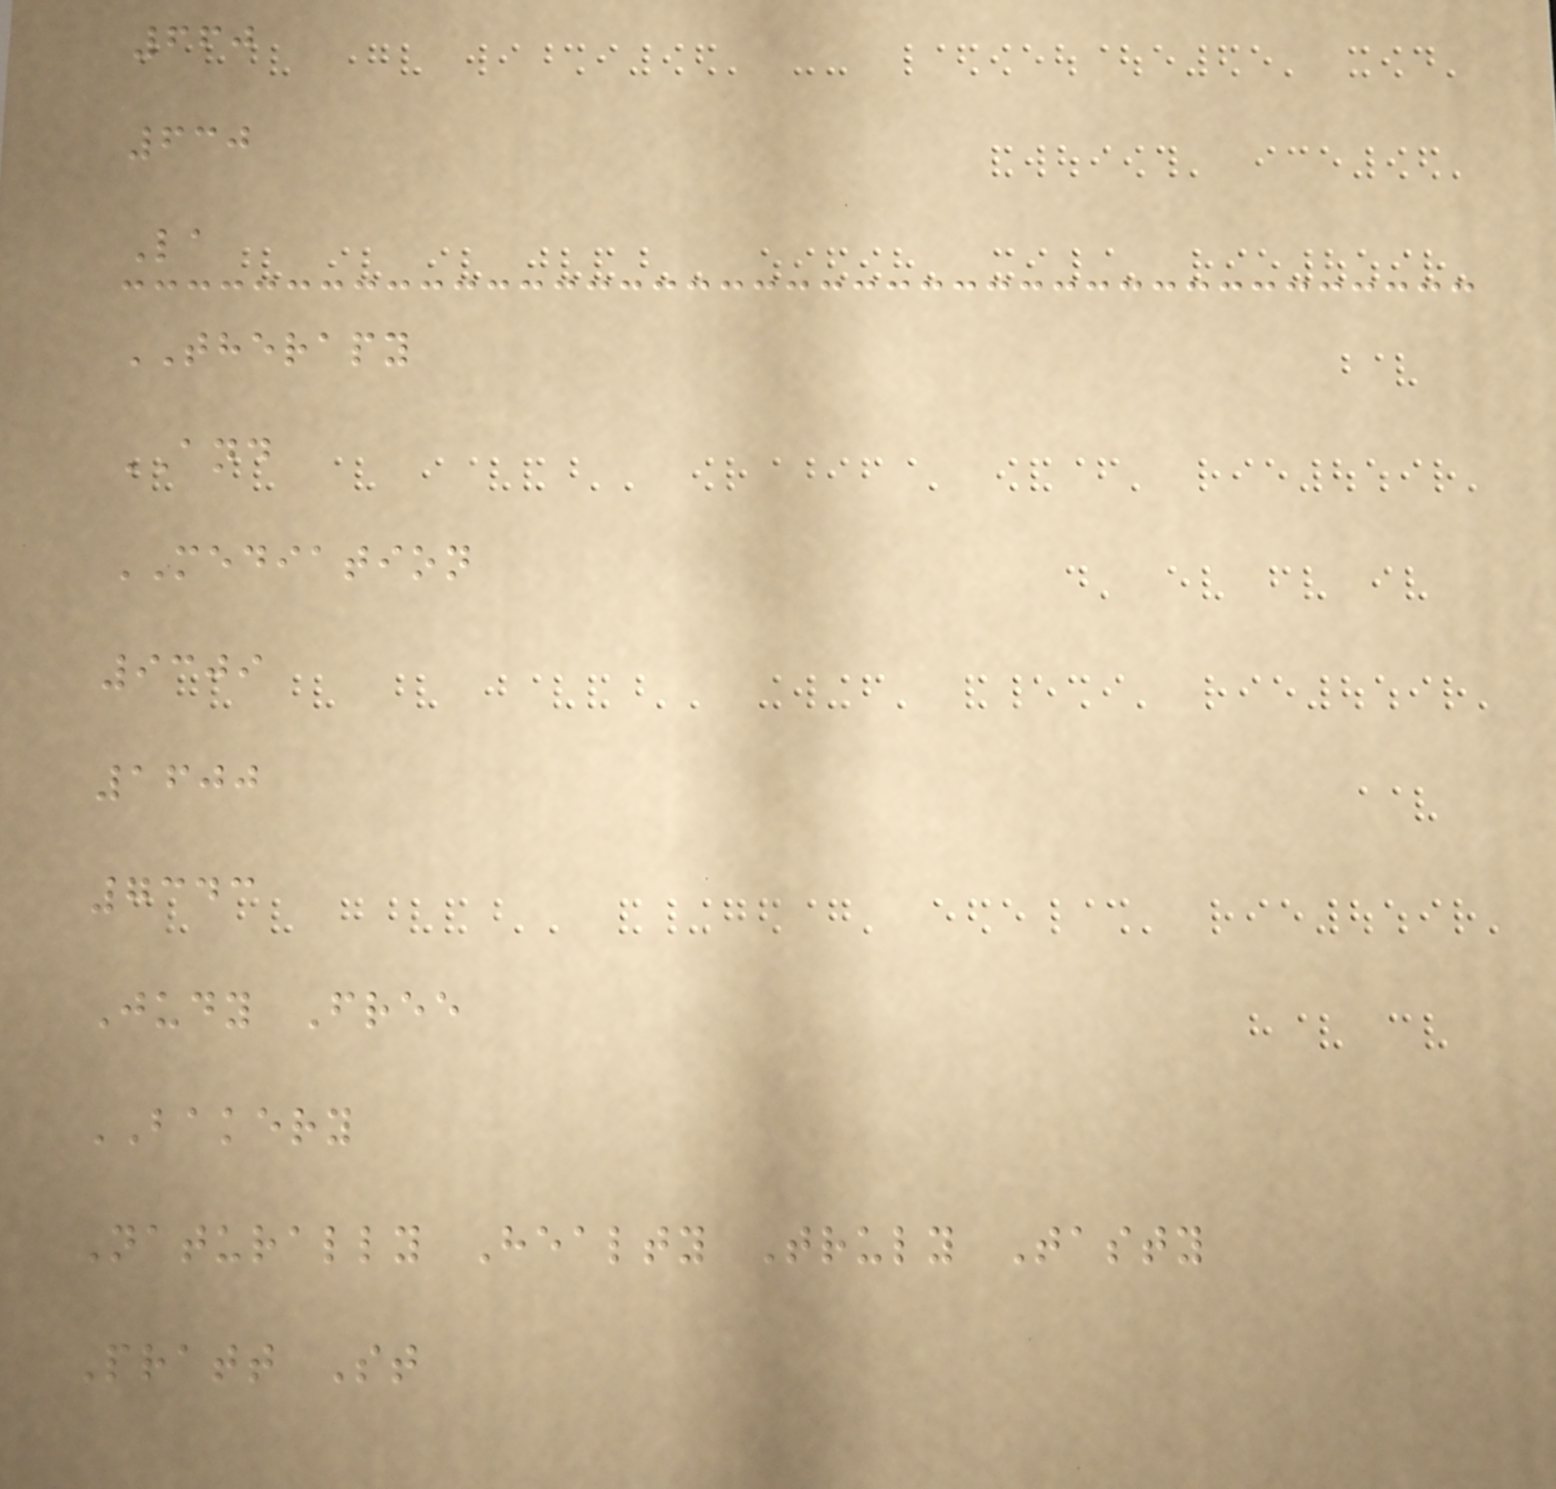660
630
La
THERAPY
AND
MEDIATION
9309
1600
7343
Judy Free
BAKERY
Naturally Healty Truly Tasty
Pratt St
